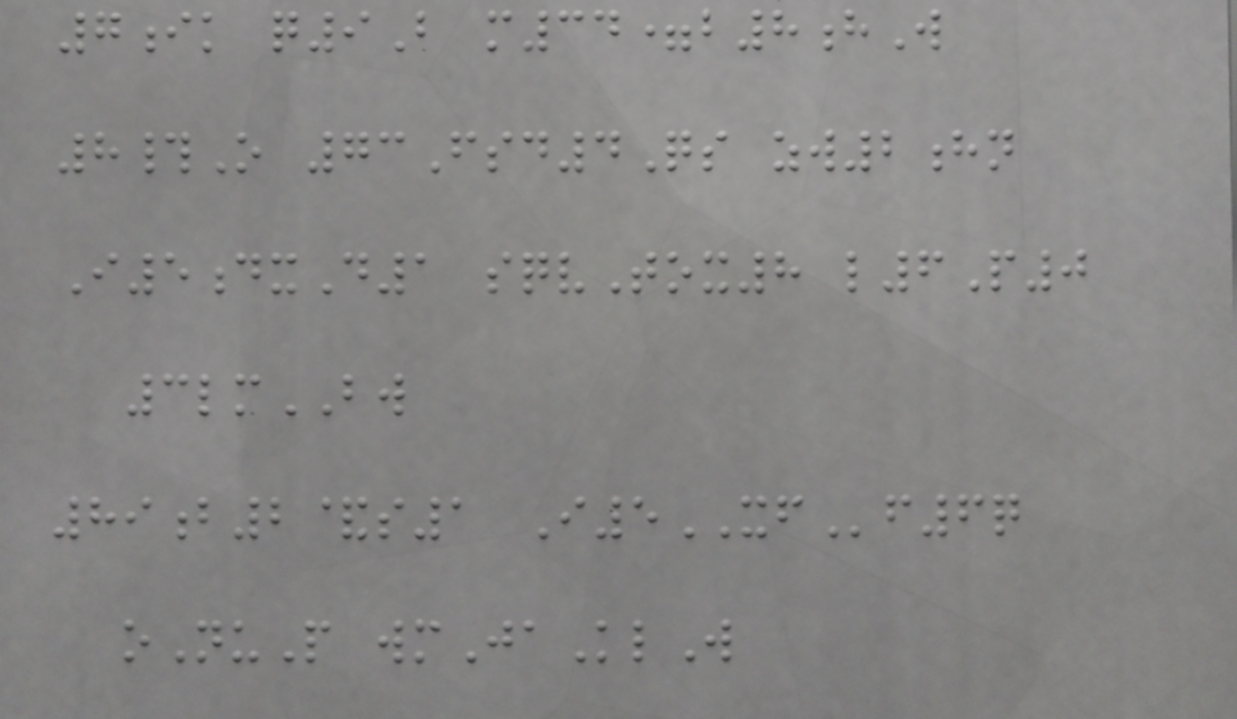7ik q9B m34=b8hW
8#O 73Fsd4Qs zw2hn
I5dxD1 sqvTox8 l6P0
3lmBW
89b2&s1 I5XFf6q
oNuP wmJaKlW
